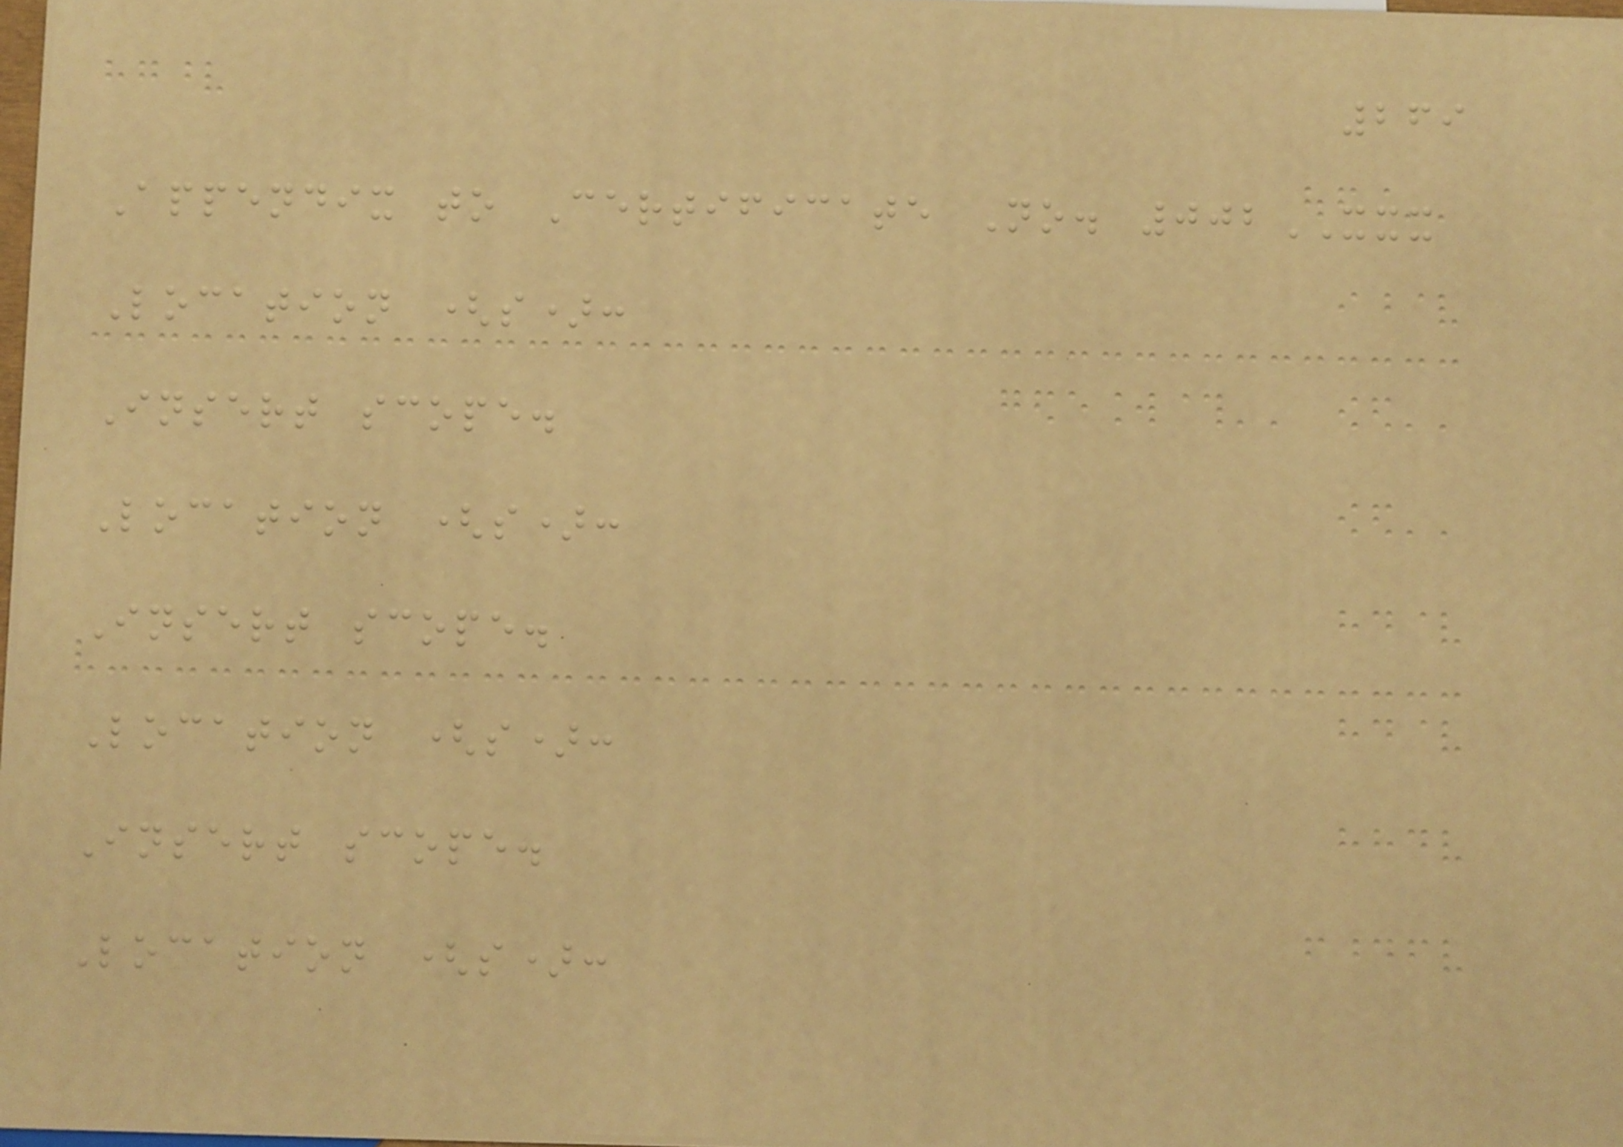269
Appendix to Certificate No. 002XXX
Location (s):
Insert scope.
Location (s):
Insert scope.
Location (s):
Insert scope.
Location (s):
